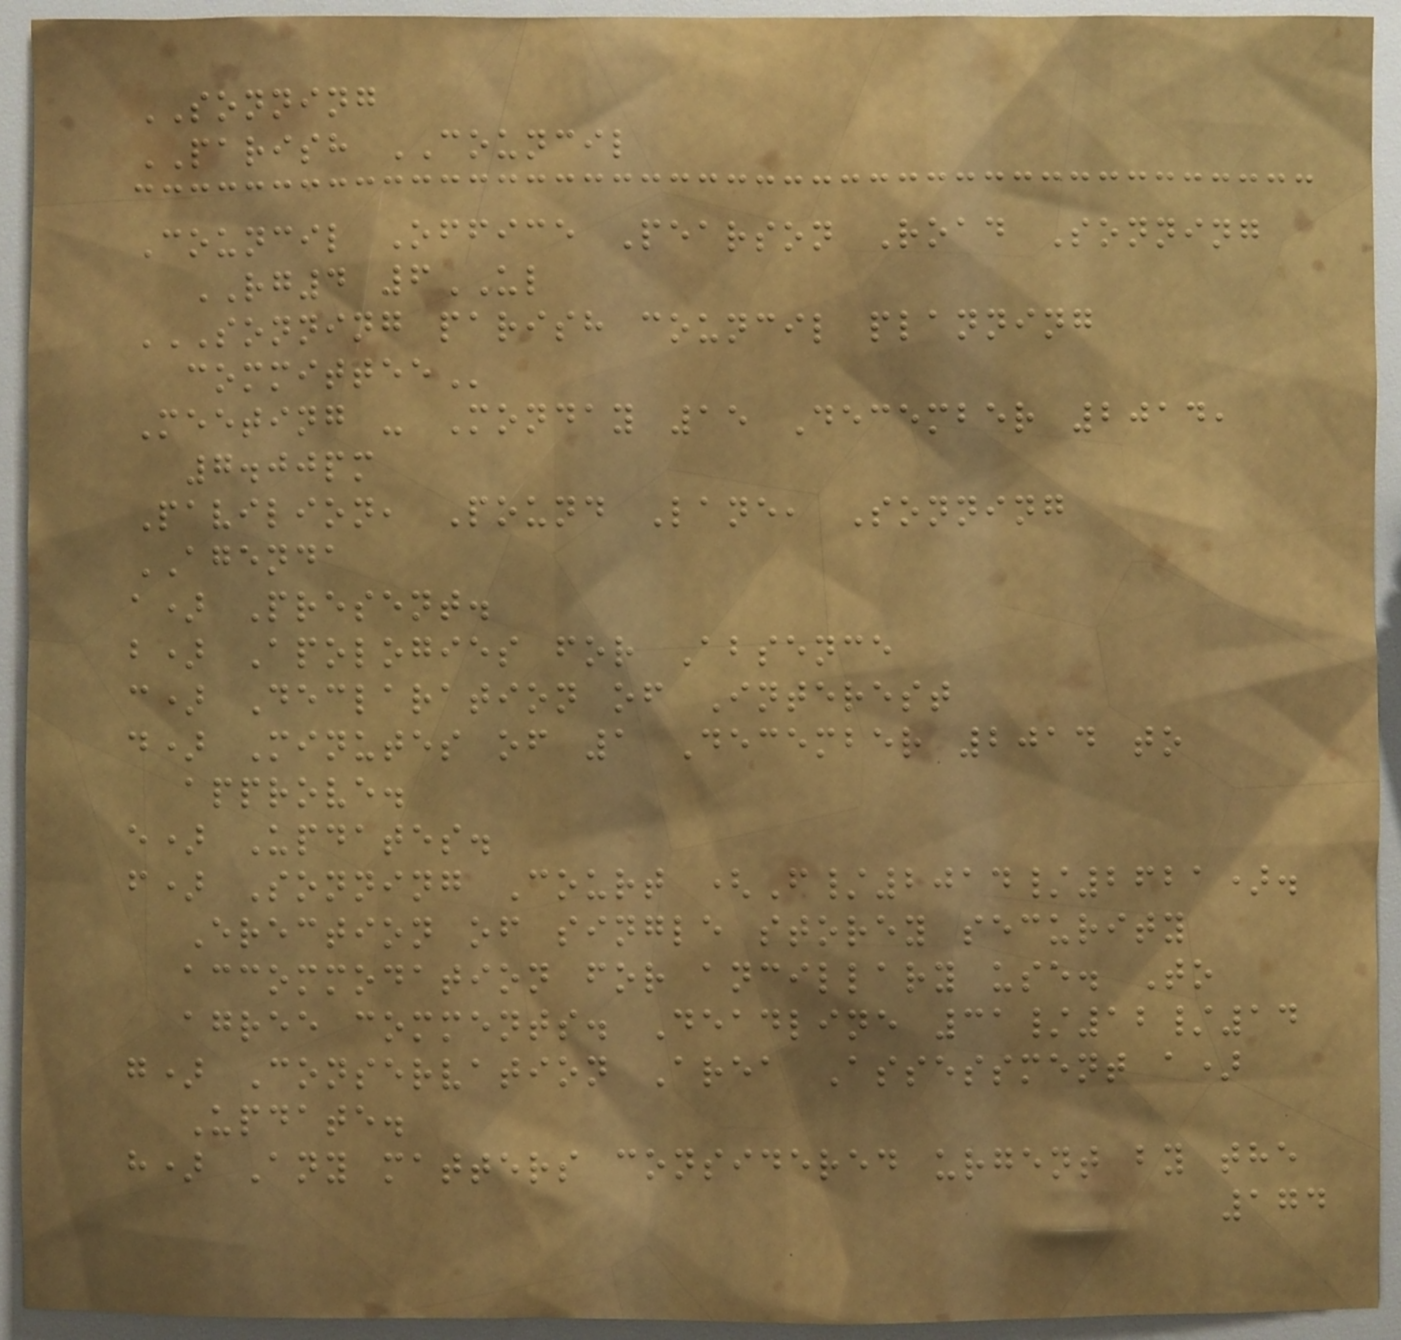SONNING
PARISH COUNCIL
Council Office Pearson Road Sonning
RG4 6UL
SONNING PARISH COUNCIL PLANNING
COMMITTEE
Meeting - Monday 15 December 2014,
7.00pm
Pavilion, Pound Lane, Sonning
AGENDA
a) Present.
b) Apologies for Absence
c) Declaration of Interest
d) Minutes of 1 December 2014 to
approve.
e) Updates.
f) Sonning Court (F/2014/2621).
Erection of single storey security
accommodation for ancillary use. To
agree comments. Deadline 31/12/14
g) Conservation Area Assessment a)
Update.
h) Any matters considered urgent by the
174
